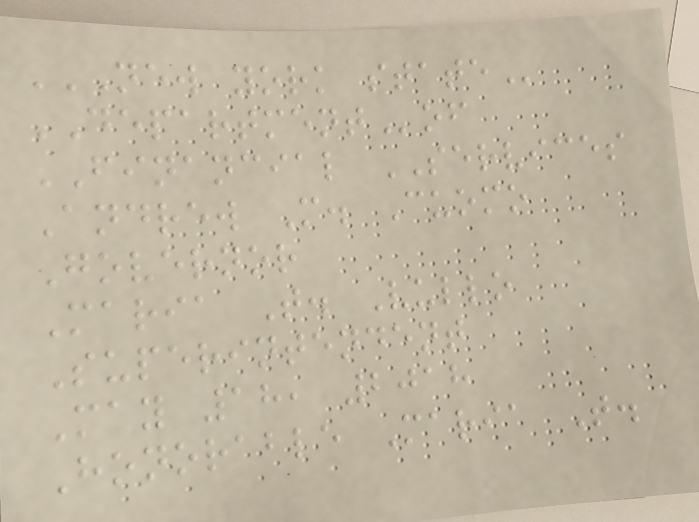NEW YORK STATE
DEPARTMENTof
FINANCIAL SERVICES
Andrew M. Cuomo
Governor
Maria T. Vullo
Superintendent
May 18, 2018
Honorable Maria T.
